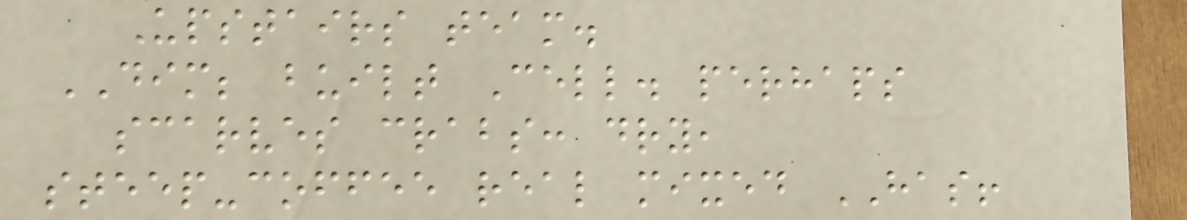Upstairs team.
DIM; built Cell. perhaps
scarves crabs: dry,
steep-coffee real mixed HAS!
